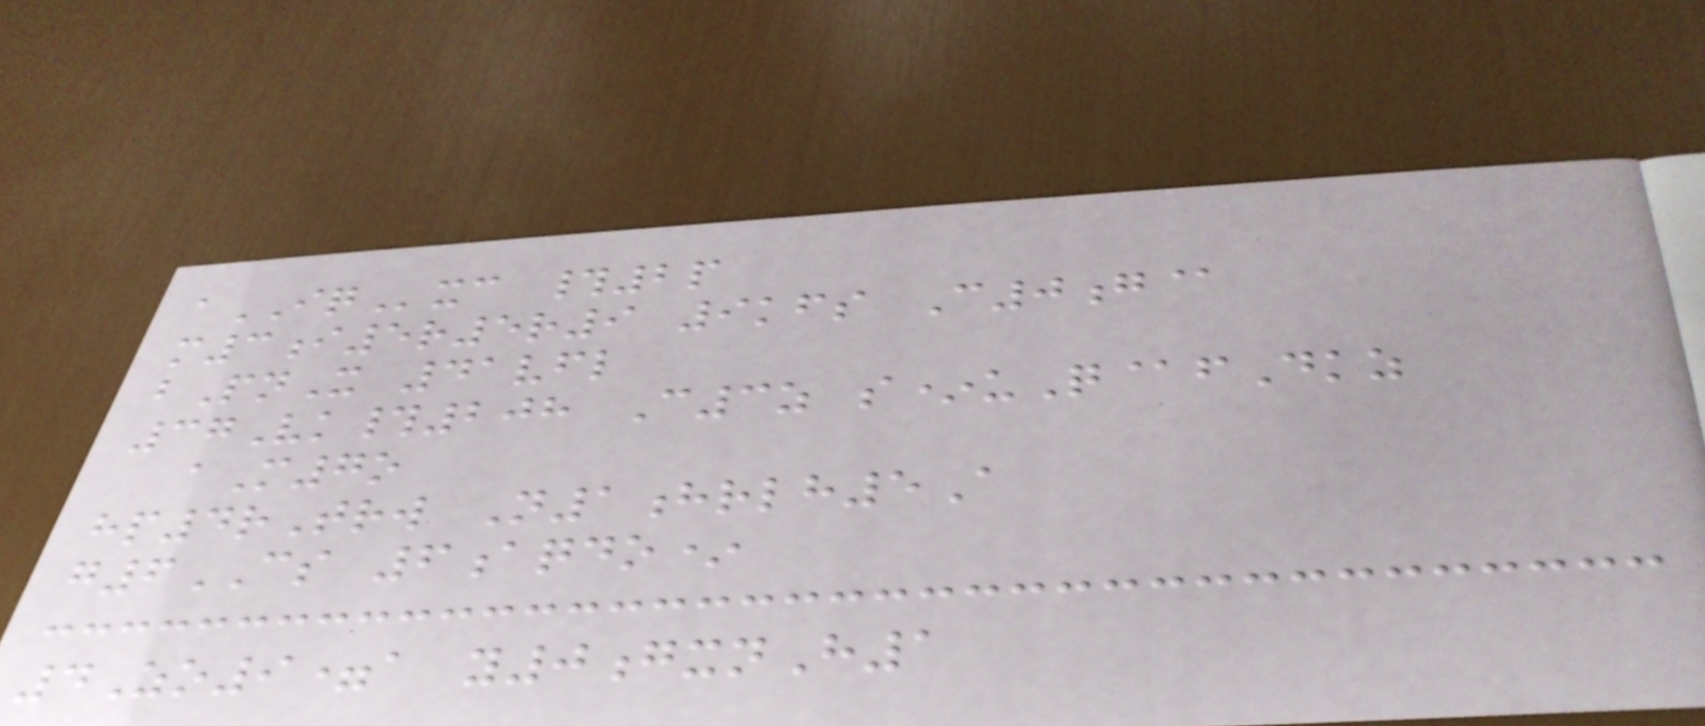aIQxc #2p
m3i5r5r9 9kfs C0g@
bPnX 41vfl
37Vk#208 C3z s*uQ@fDkz
aM7o
hp4rTrw N1hrlh5A
g6CS 6aqdo*
4Zo9=a y0gxnH1
